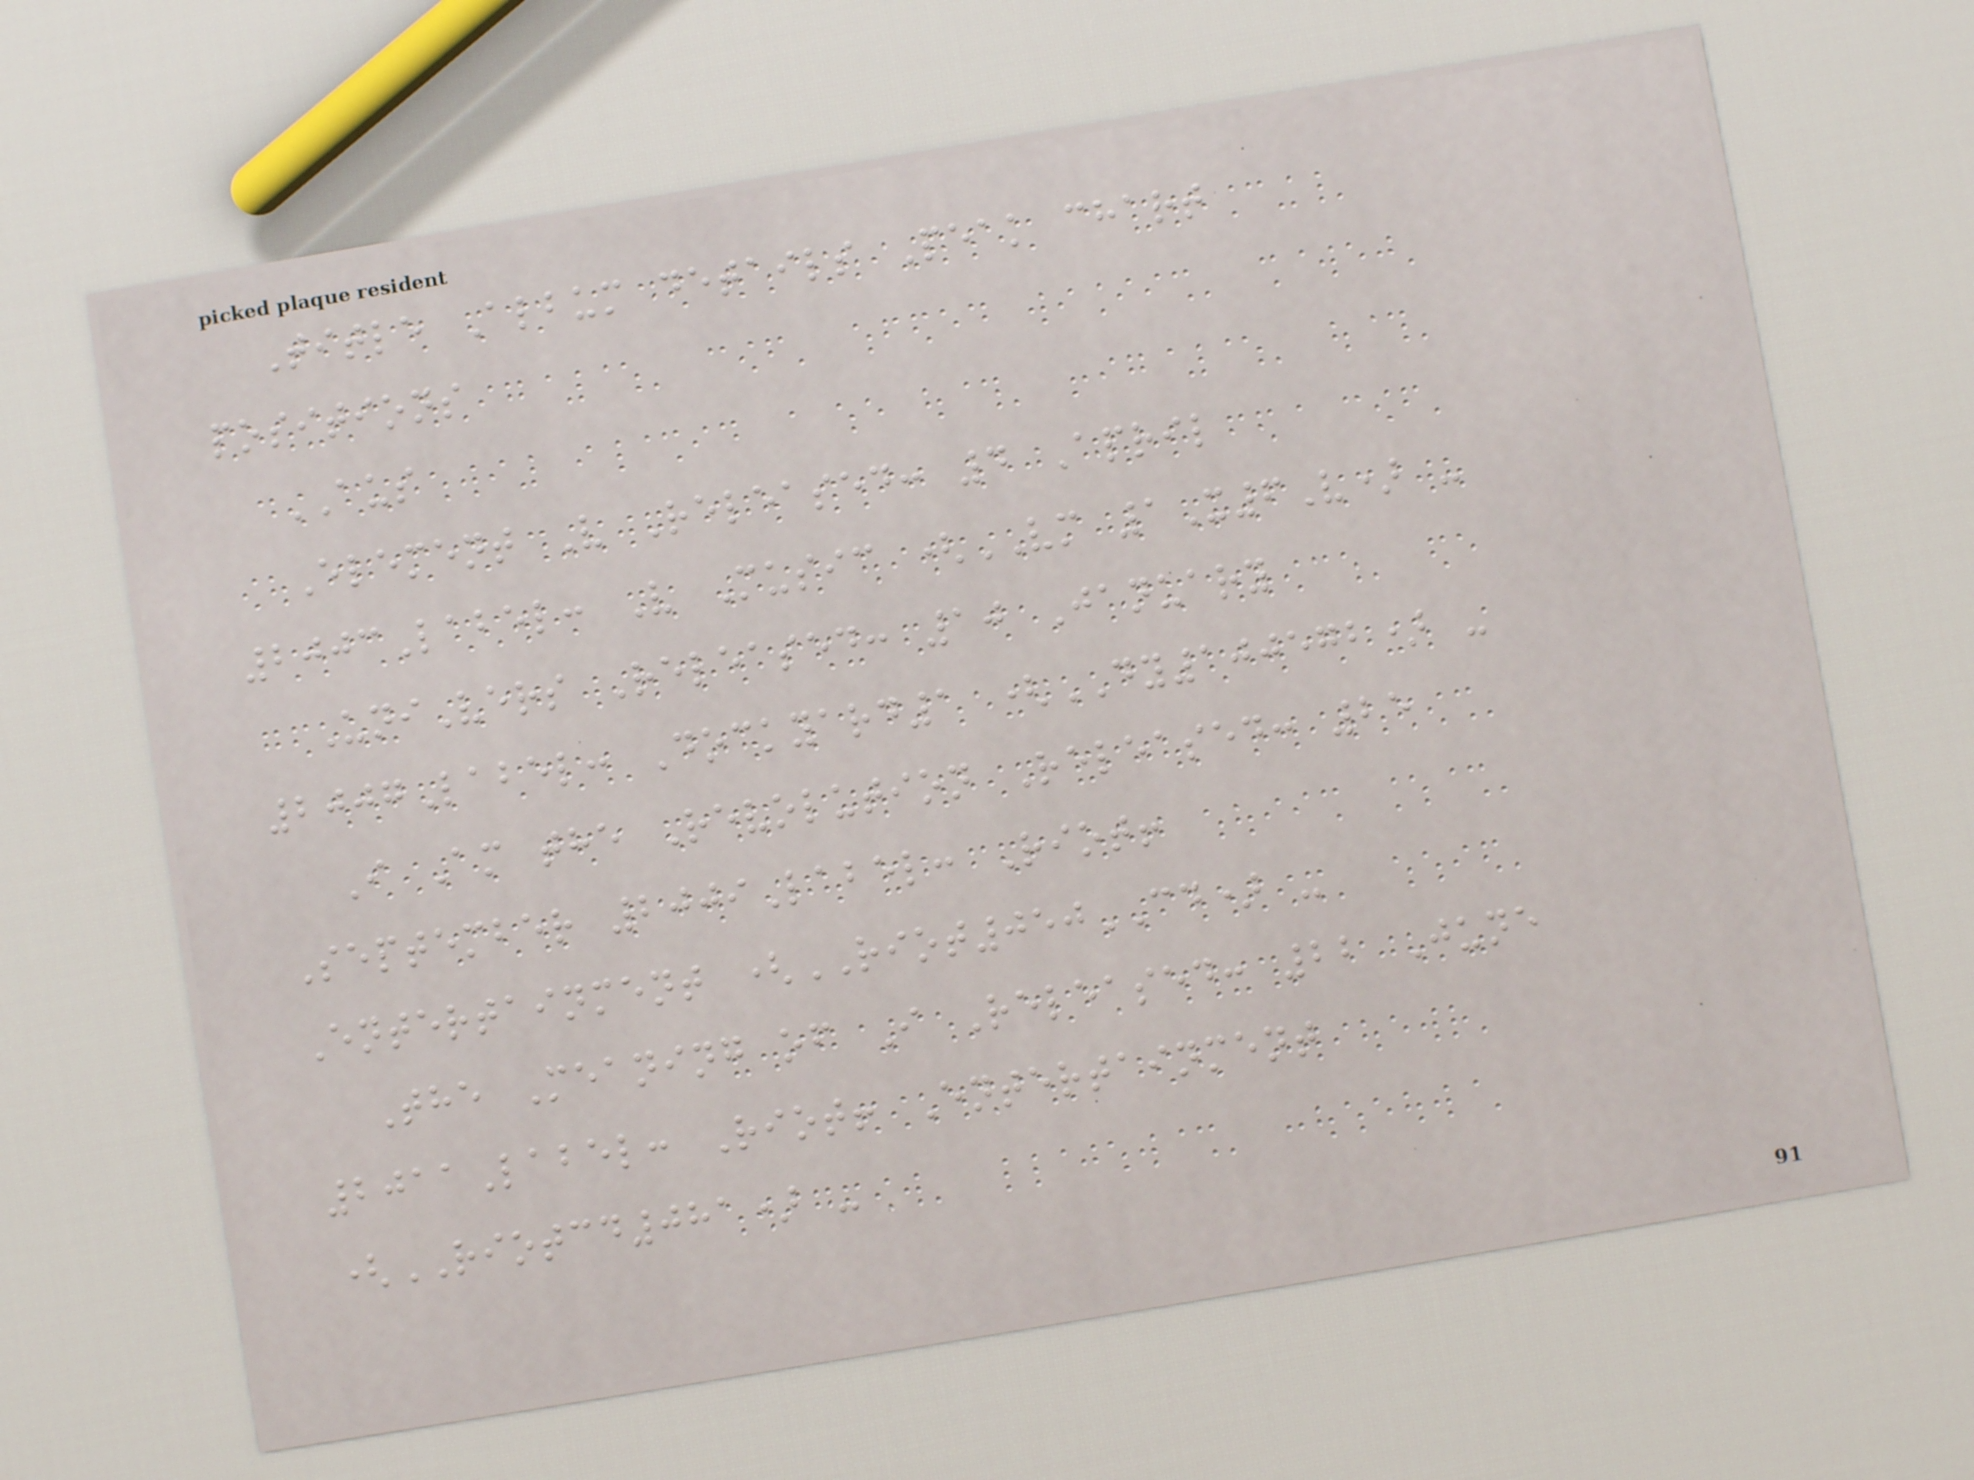Title Album details Peak chart
positions
AUS
Element V Released: 4 April
2003Label: V Music (VM 1X6V) -
UniVers Released: 10 January
2007Label: Dockyard1 (DY100572) -
I Am the Revolution Released: 25
September 2009Label: Riot!
Entertainment (RIOT050CD) -
The Meaning of I Released: 22 June
2011Label: Riot! Entertainment
(RIOTCD081) -
